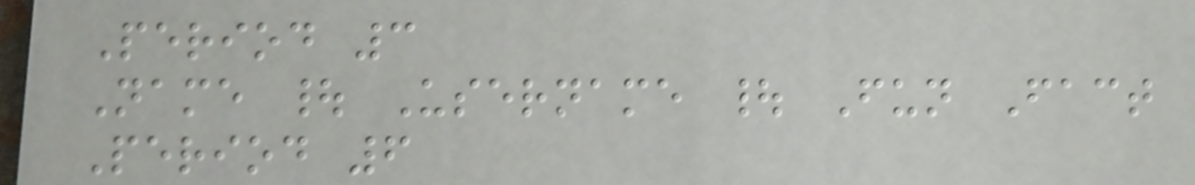Period 3
Name | Username | Fun Fact
Period 6
